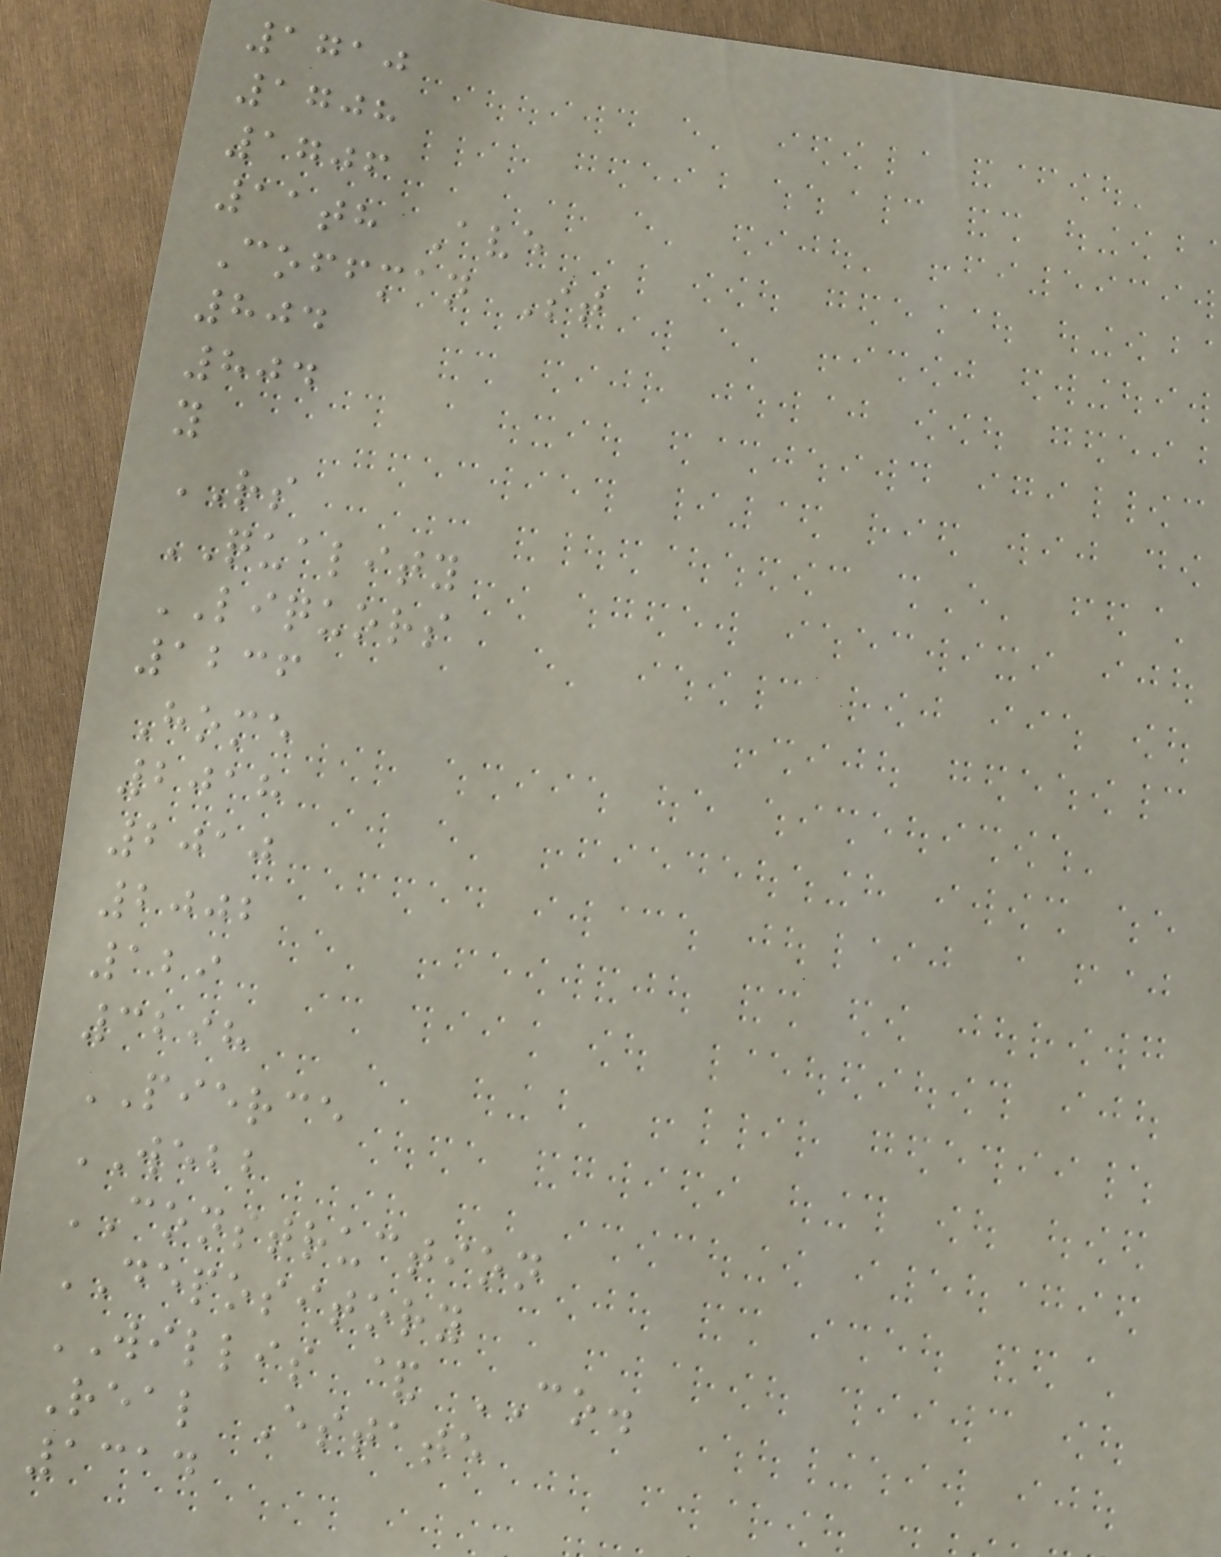1710
1708
1706
11th Ave
Coffman St
804
804
y
RS
QUALITY
LIQUORS
1236
Home
2018
2010
2002
129
3298
PIERCE
WEBB
CONSTRUCTION
DEPOSITORY
WILLIS & CO.
Real Estate
1314
